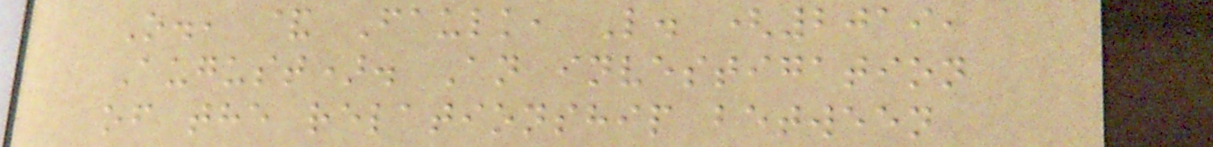O., & Faulk, L. (2019,
August). An investigation
of the relationship between
